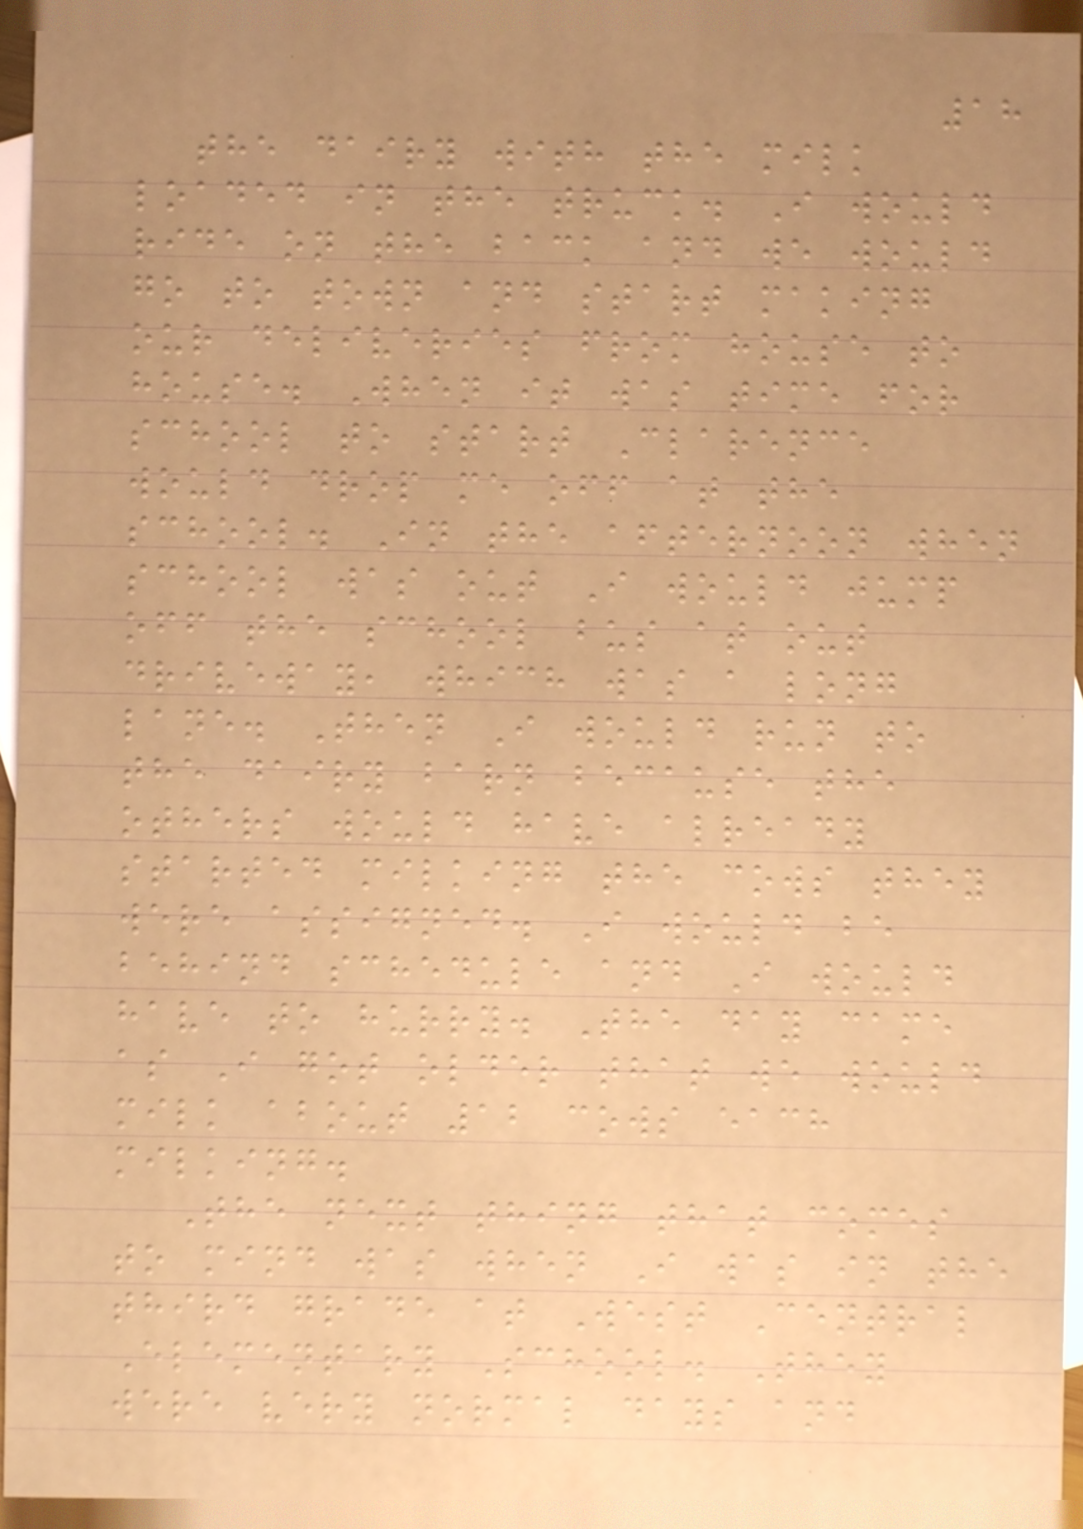18
the dairy with the milk
loaded in the truck. I would
ride on the back and we would
go to town and start making
our deliveries from house to
house. When it was time for
school to start Clarence
would drop me off at the
school. In the afternoon when
school was out I would jump
off the school bus at out
driveway, which was a long
lane. Then I would run to
the dairy barn because the
others would have already
started milking the cows they
were assigned. I would be
behind schedule and I would
have to hurry. The day came
as I got older that we would
milk about 12 cows each
milking.
The next thing that comes
to mind was when I was in the
third grade at West Central
Elementary School. They
were very normal days and
